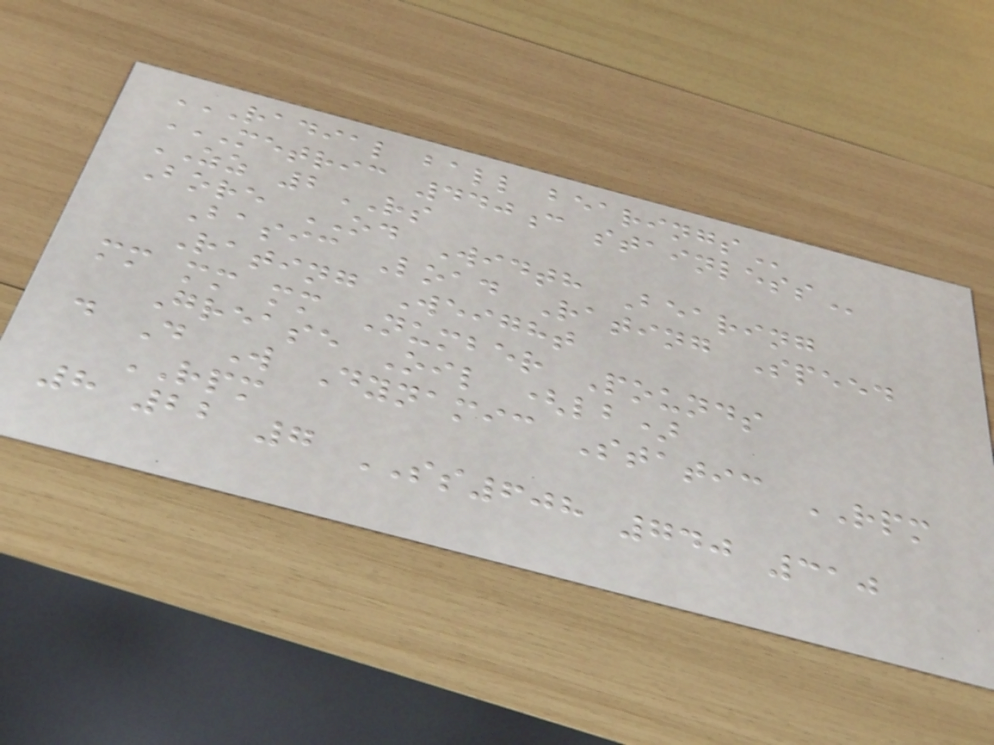RADIAL BALL BEARINGS
METRIC 440C STAINLESS
ZZ 2RS
Bore OD Width Bearing
Basic Load Rating Speed
Rating Weight
mm mm mm Number Pounds
Grease Oil (lb)
d D W Dynamic Static RPM
RPM
8 22 7 SS608 740 310
